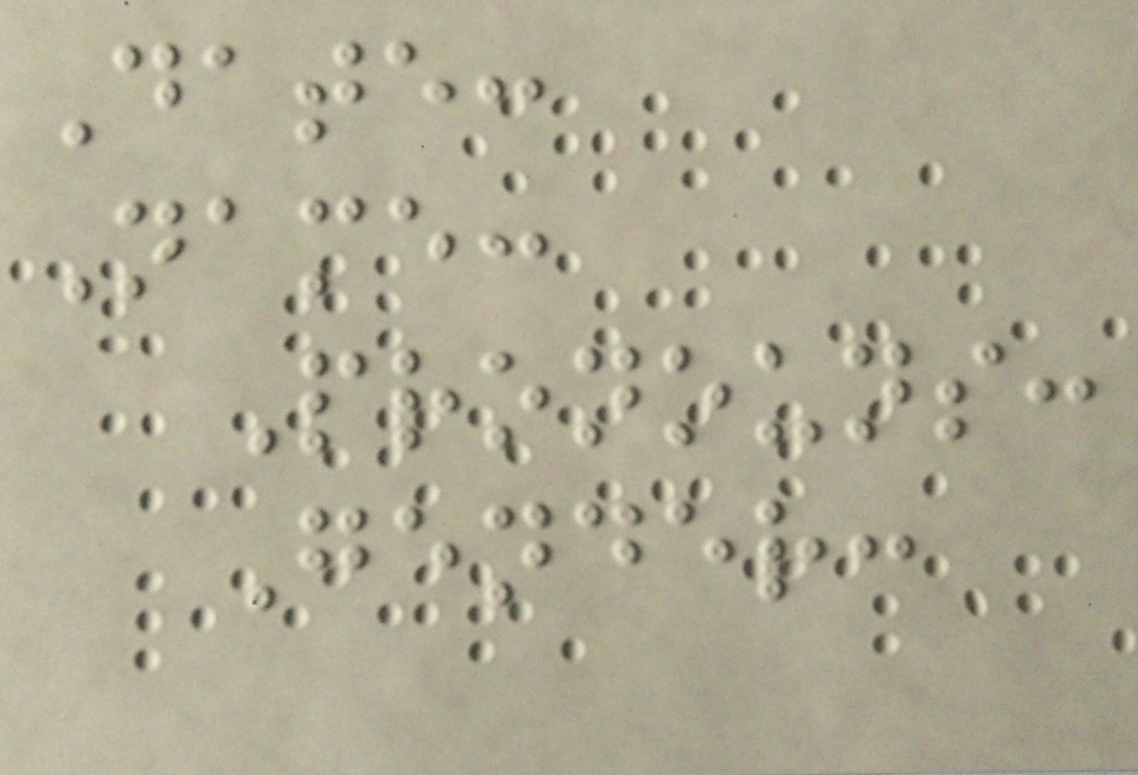Date:
Name:
Pronouns:
Gender:
